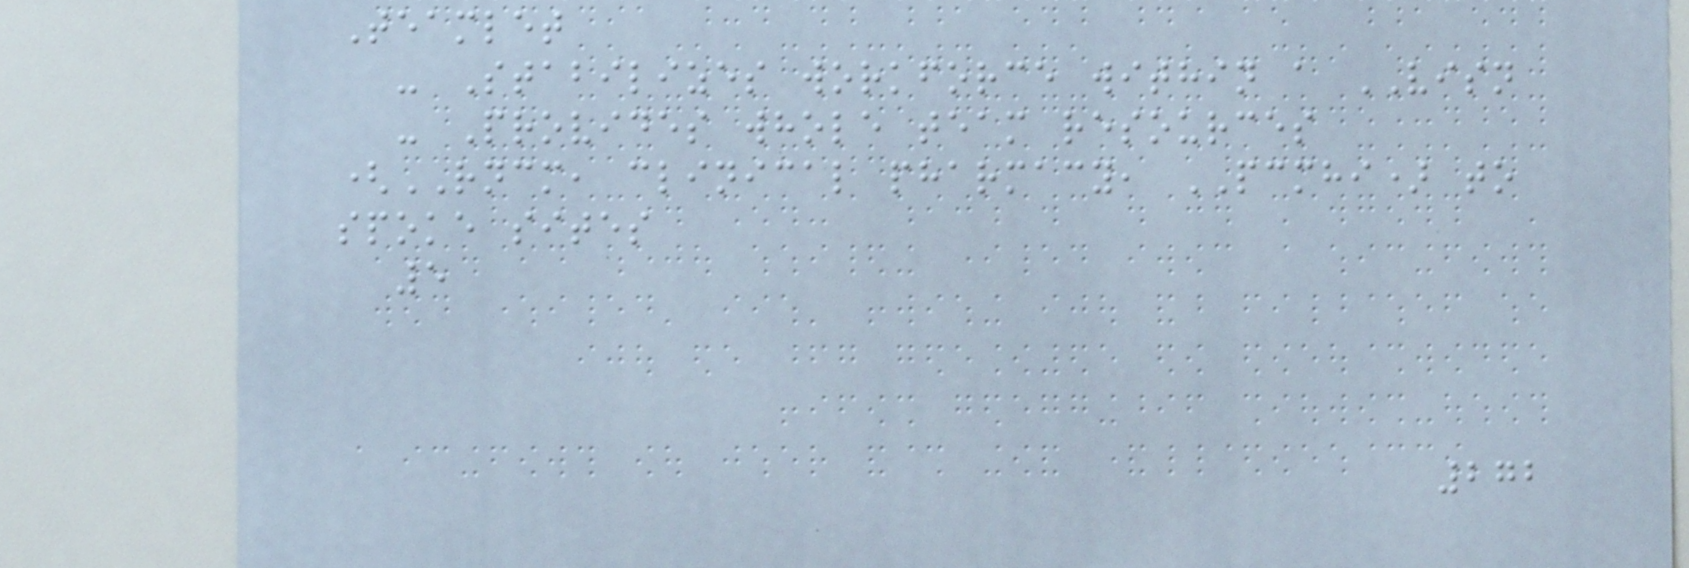Teamlet
- Stabilizes workforce within a VISN
- Provides whole team resources
(RNCM, clinical pharmacy, PCMHI) to
spoke sites
5
272
